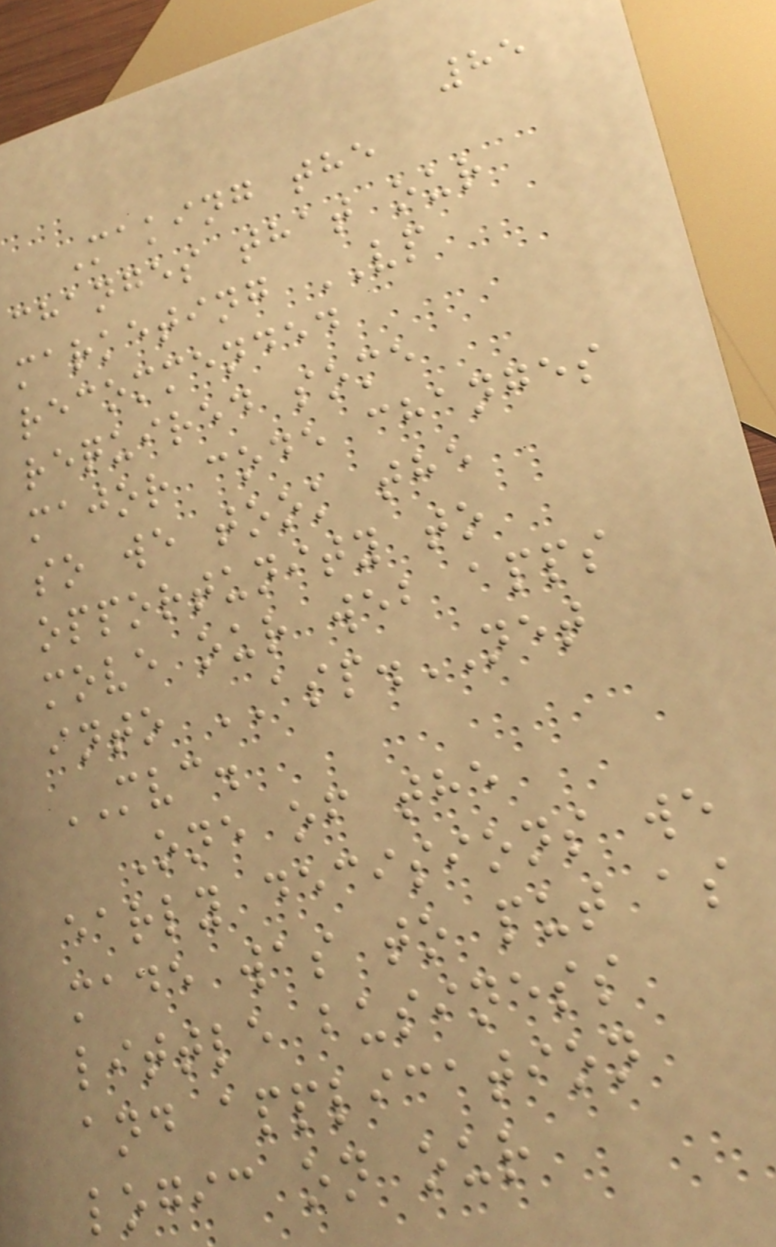85
Making the
changes that our
marketing VP
recommended
required some
major code changes
so we took the
opportunity to
move our web apps
into ASP.NET
MVC.
One of the
early decisions we
made was to put as
little business
and application
logic on our
